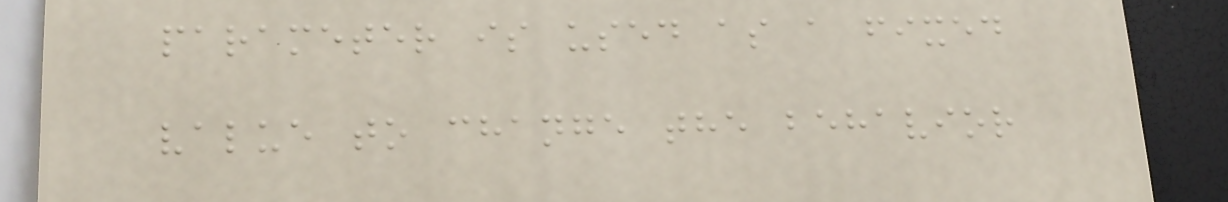parameter is used as a fixed
value to change the behavior
